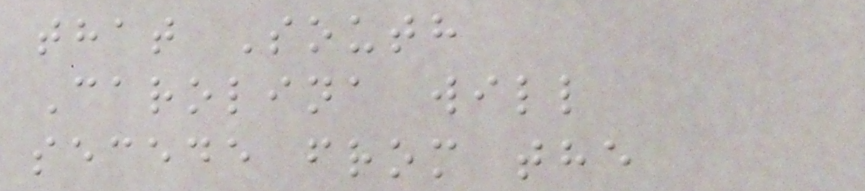that South
Carolina will
secede from the
